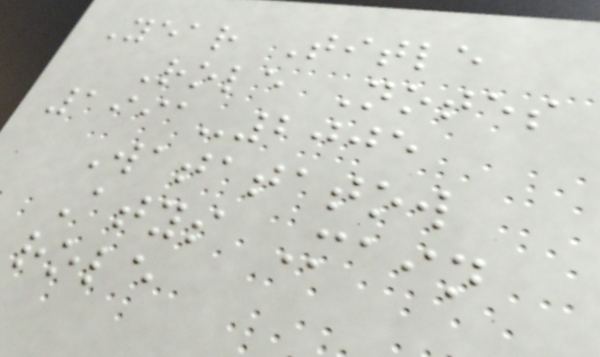Year Title
Role Notes
1991-2005
Watatatow
Atys Main
role
